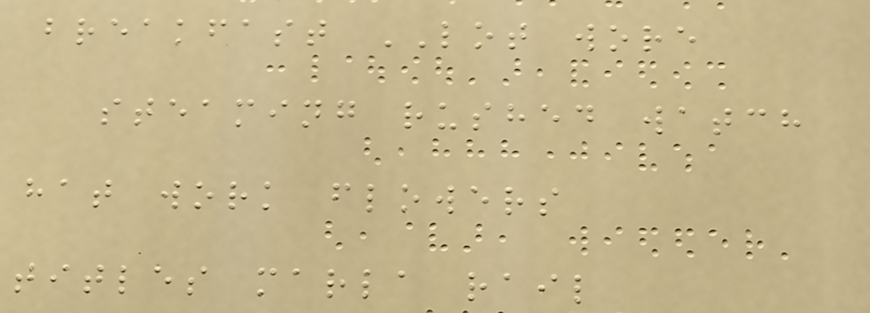breakfast LOT wore
steaming rushed watch
hat work flowers
titles marla rail
